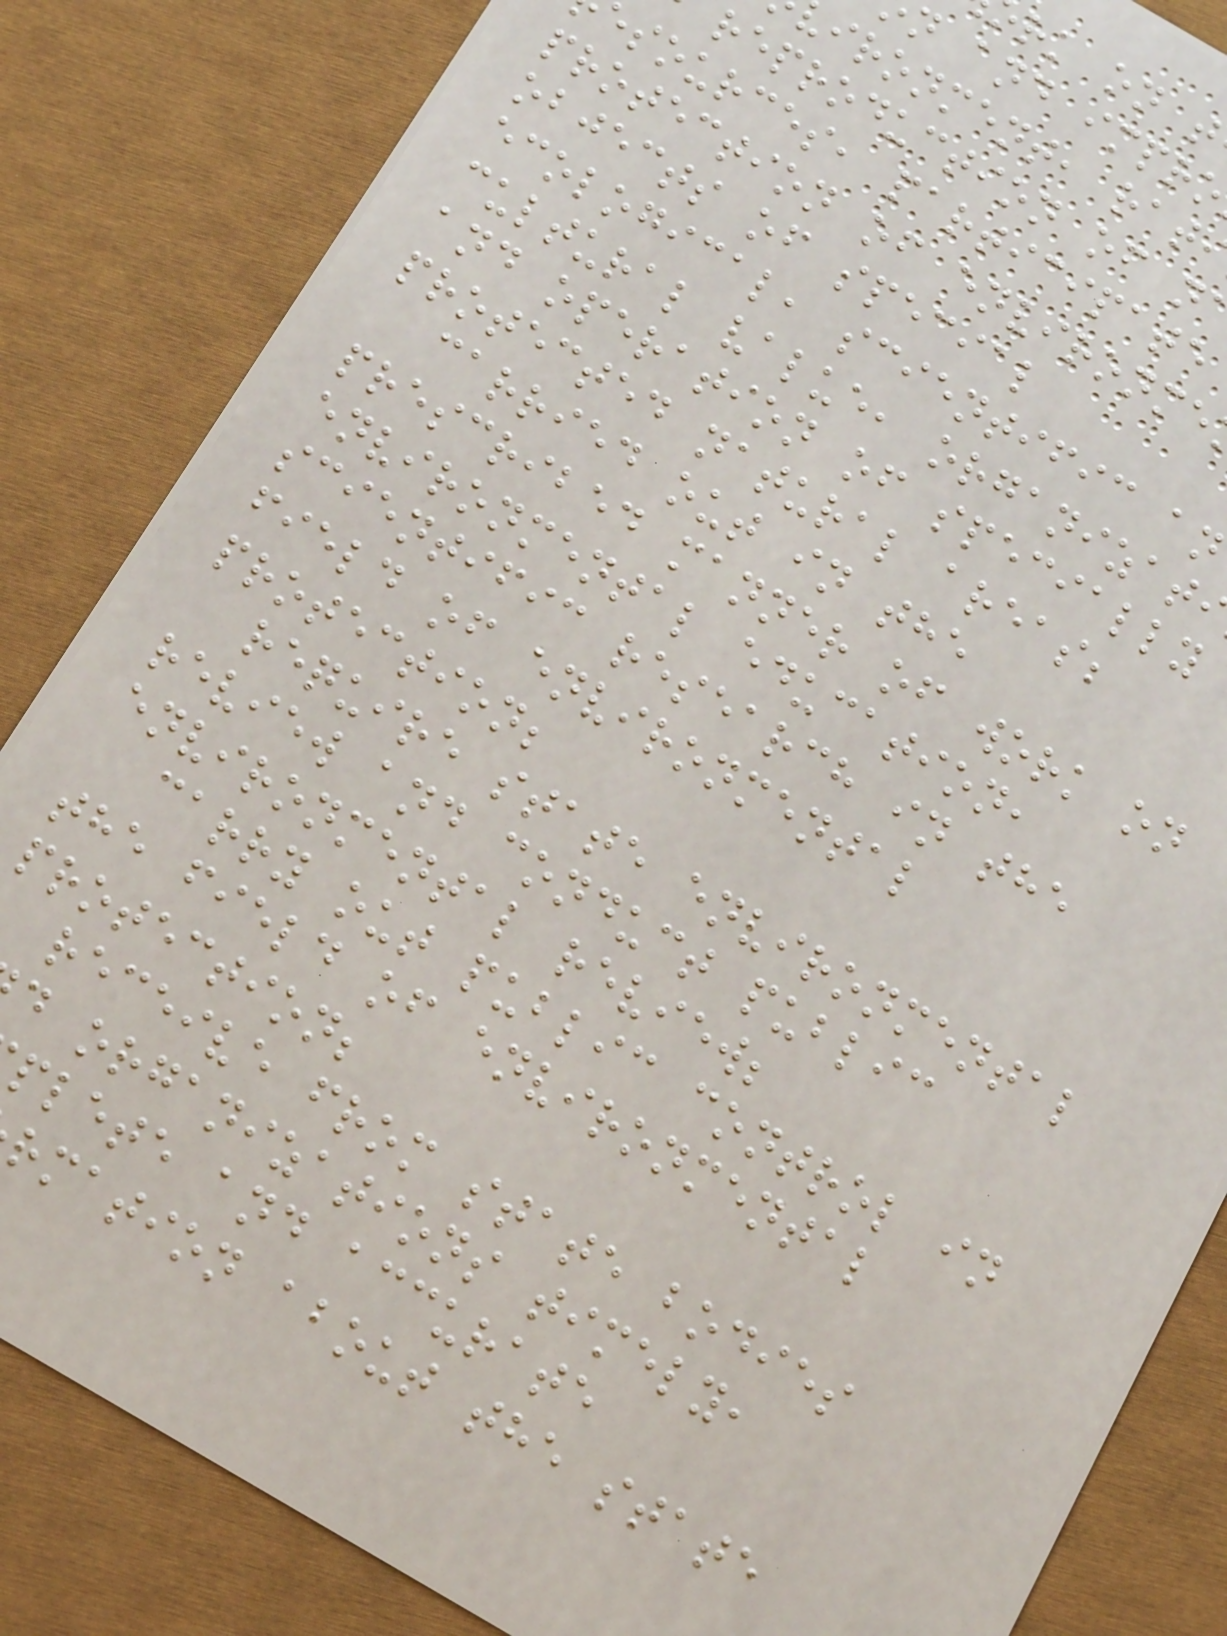rk on t
n and impr
ironment, rat
reproduction of n
esources, participate
protection of environme
objects of special
ecological, scientific an
cultural value, organizat
and operation of specially
protected natural areas;
carried out in the
prescribed manner of work on
environmental education,
scientific research in the
field of environmental
protection;
require state environmental
review and conduct public
environmental review;
carry out public control in
the field of environmental
protection;
receive from state bodies
d organizations timely,
plete and accurate
rmation about the state
